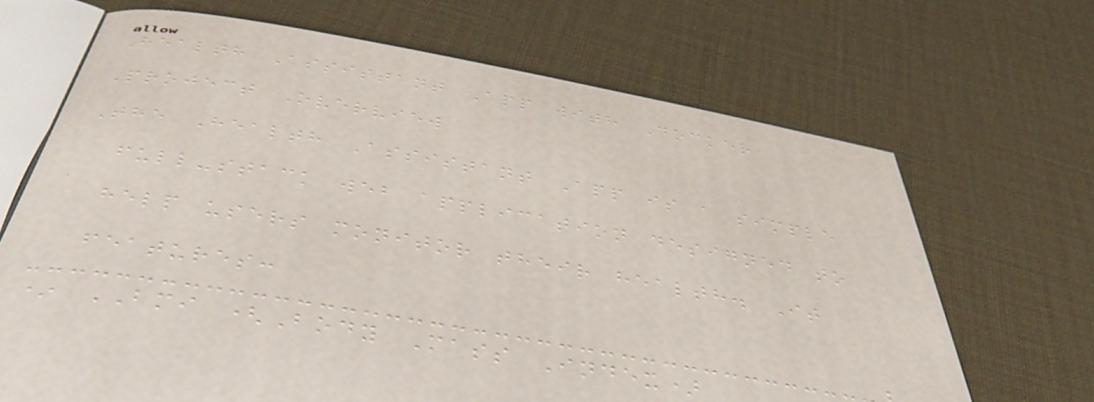Health Assistant App with Docker
Project Overview
The Health Assistant App is a simple
full-stack web application designed to
help users monitor their health. It
features:
* BMI (Body Mass Index)
